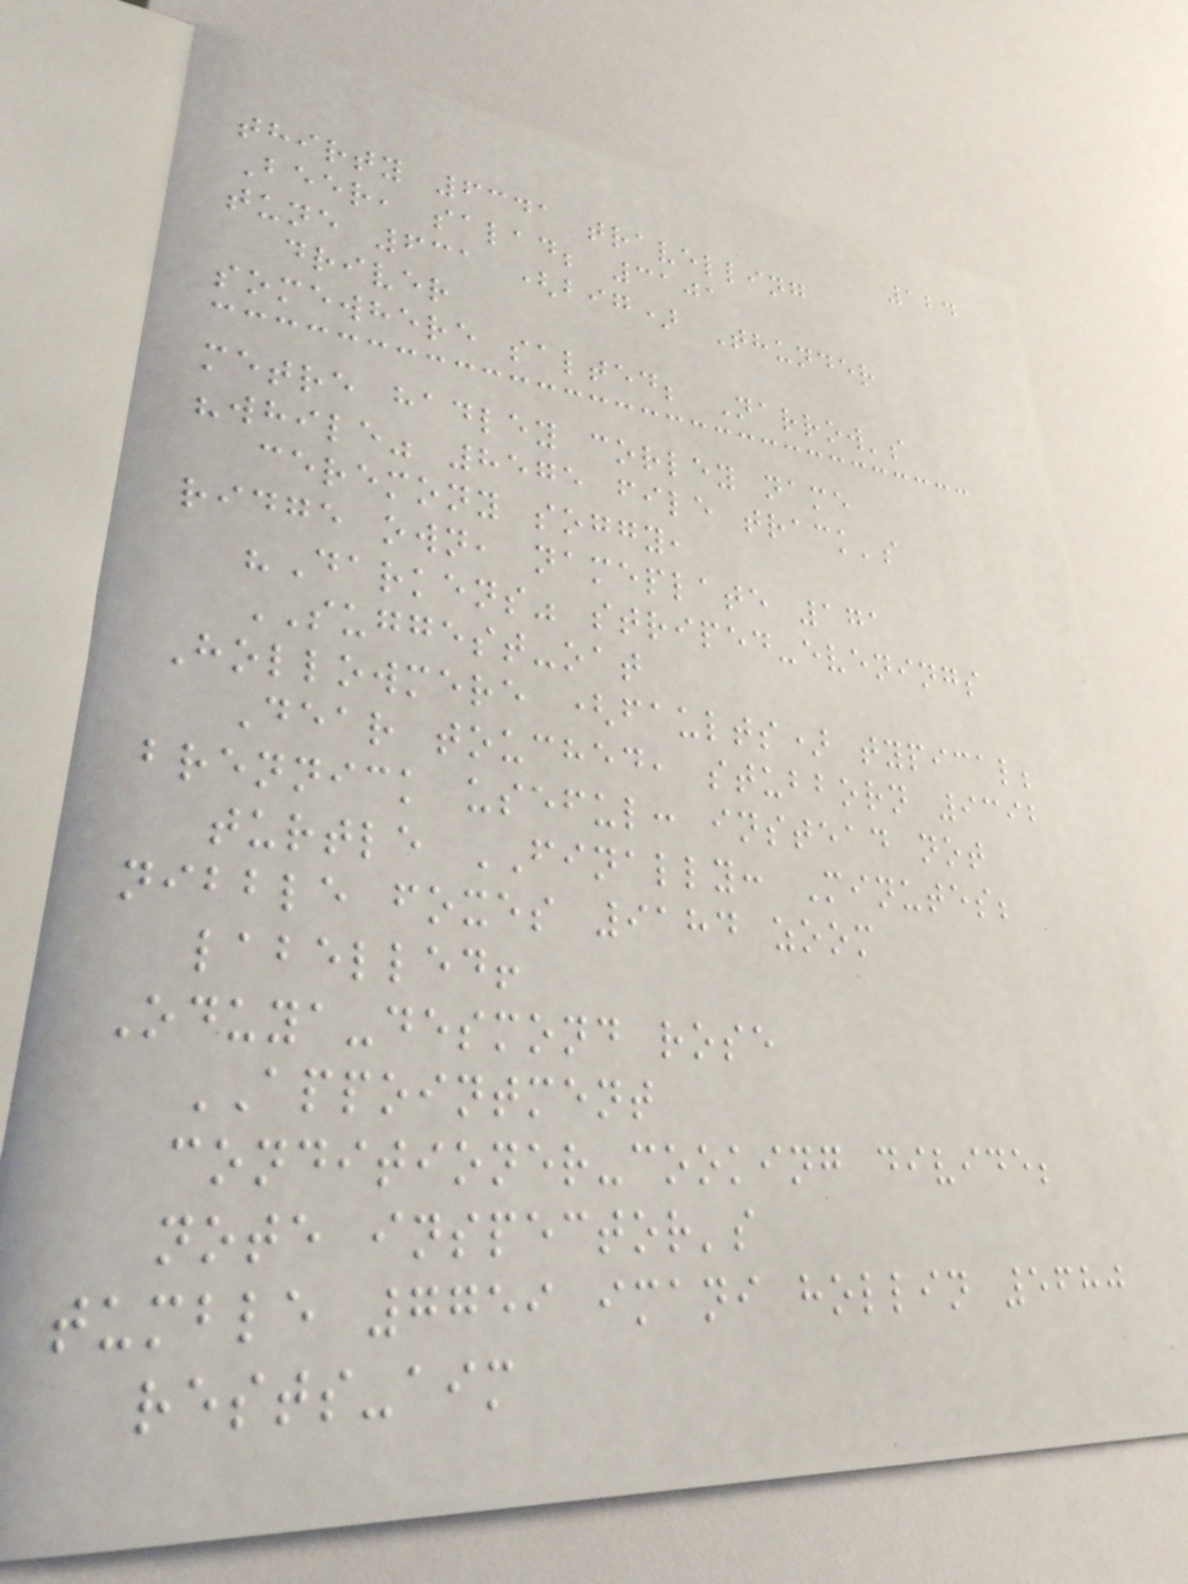124
thirty 6341 travelling
Beer, salad; 3101
tune 631 (big) Thunder
driver
somewhere salted; Narrow's
metre hadley corley name
"while" 8575 file track's
ceremony soggy,
ridge own, nameplate 171
"Darkens" striped-evenings
SUGGEST-oat
Hollowmere (faults) typical;
Dear touched, stubborn 9392
brennick useful: instead not
turtle FINALLY: Minutes;
nibble foxes 9184 zoom
labelled!
Oduya-desmond rose
APPOINTMENT
conditioner-cooking divide;
note inspector's
tumble 7759 imani hollin 5680
rests-aim
